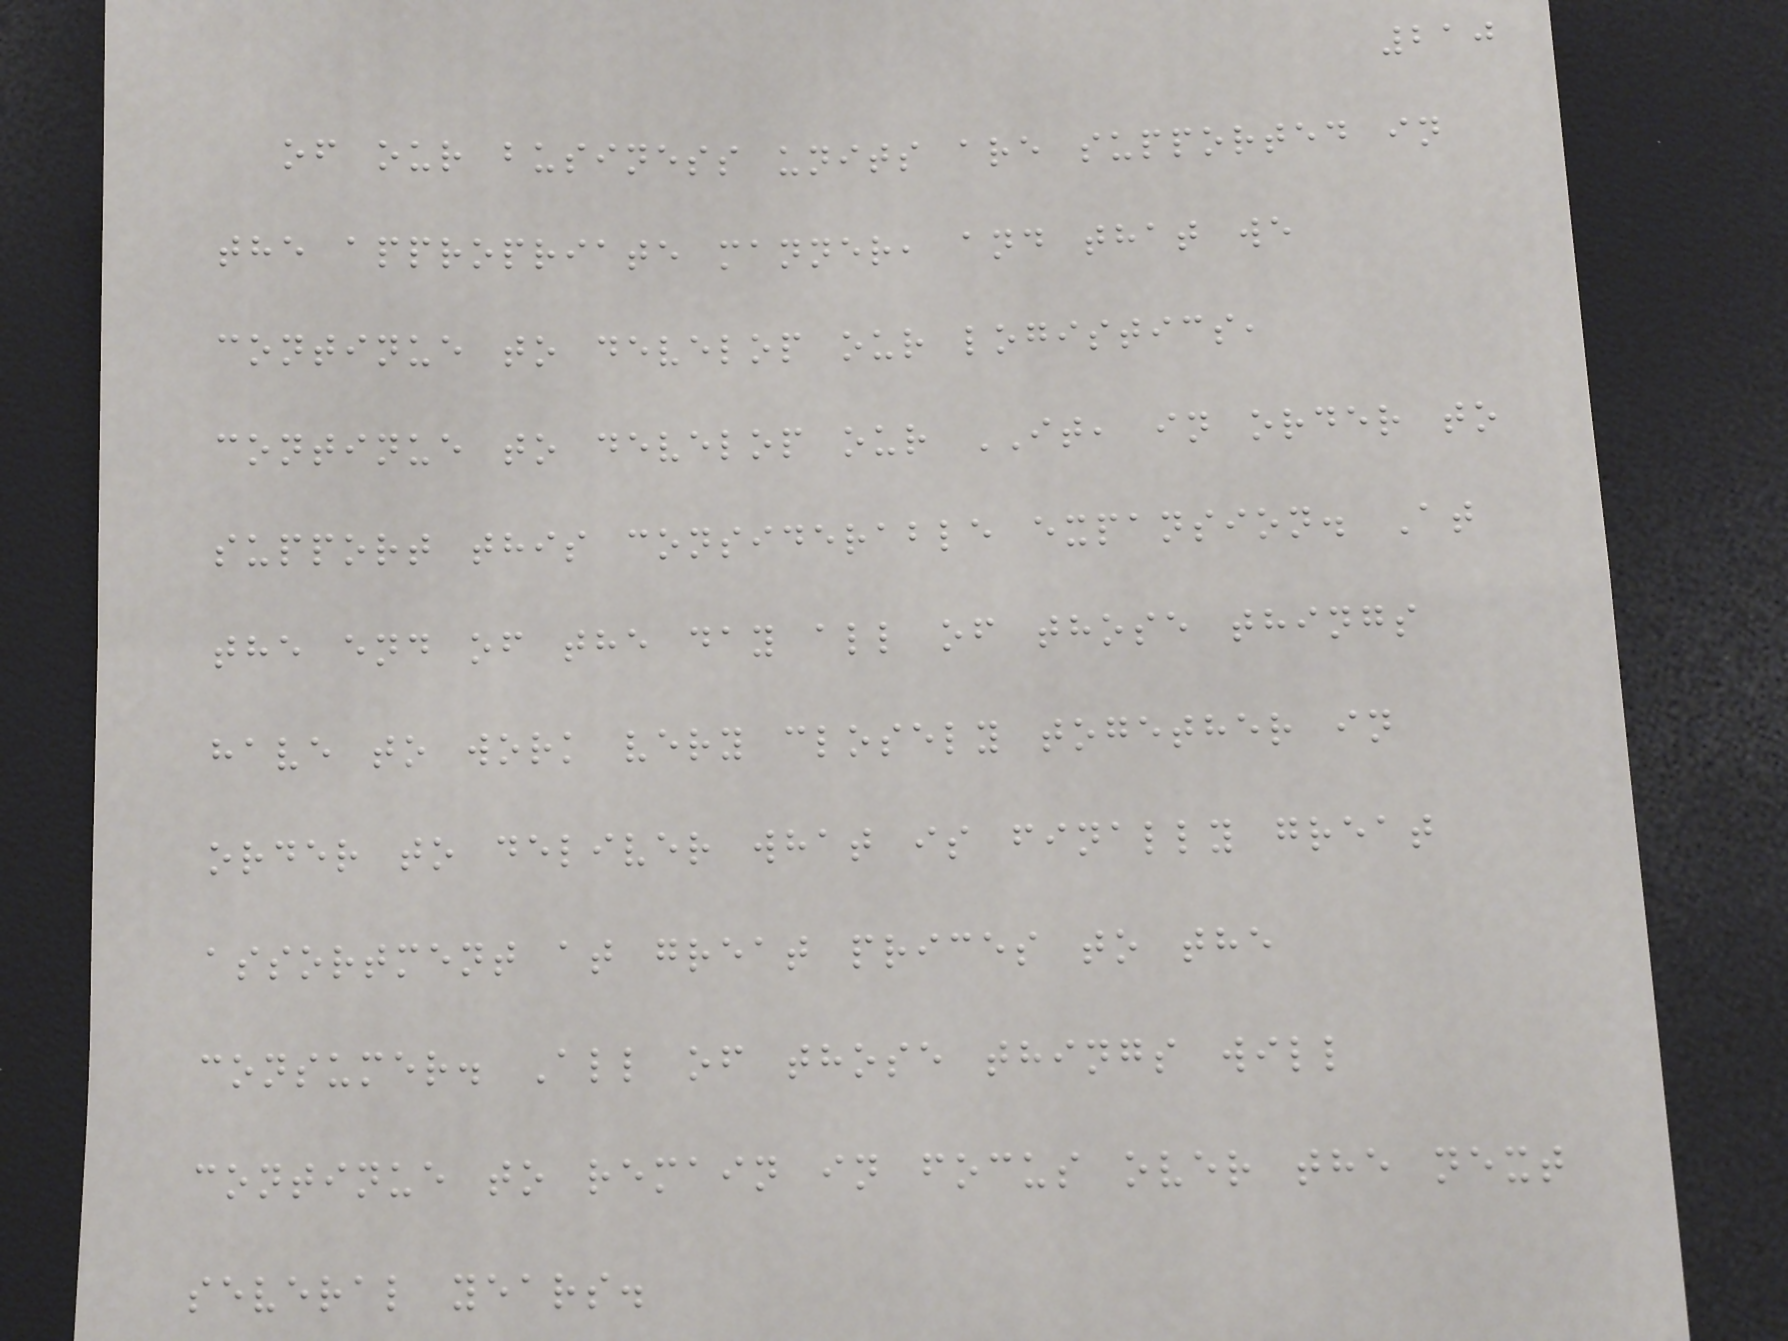210
of our business units are supported in
the appropriate manner, and that we
continue to develop our logistics,
continue to develop our IT, in order to
support this considerable expansion. At
the end of the day all of those things
have to work very closely together in
order to deliver what is finally great
assortment at great prices to the
consumer. All of those things will
continue to remain in focus over the next
several years.
